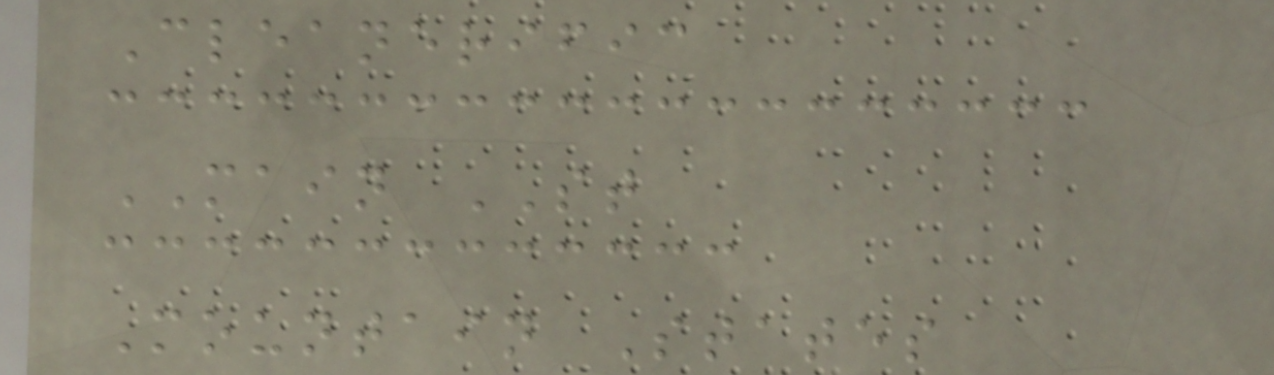Cleanerific
MAIN ST
Mountain States
